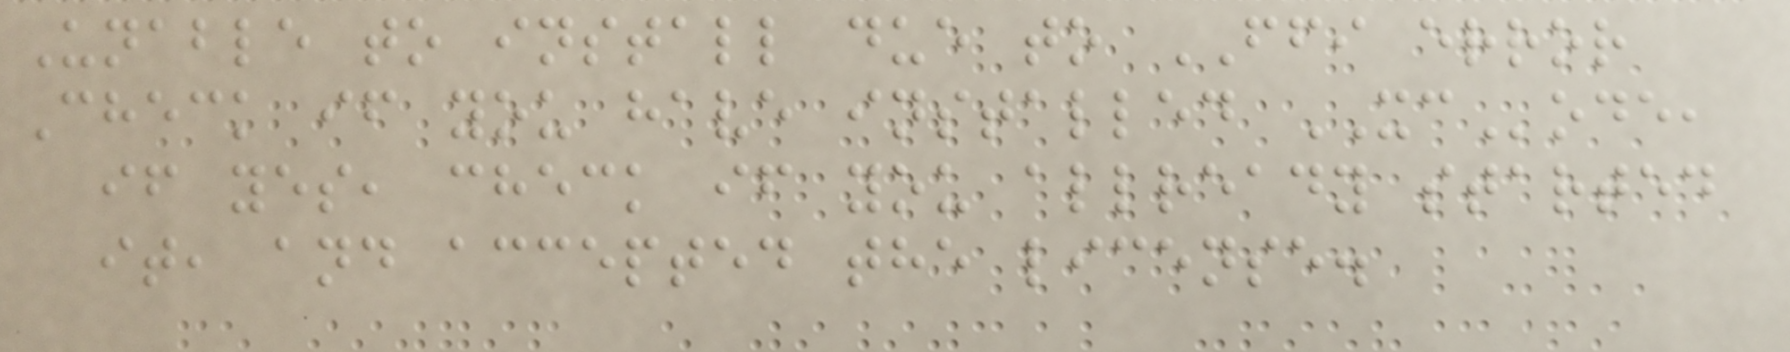Unable to install due to FFI error
Check if you have installed XCode,
if yes, check if you allready started
it, and accepted the license.
